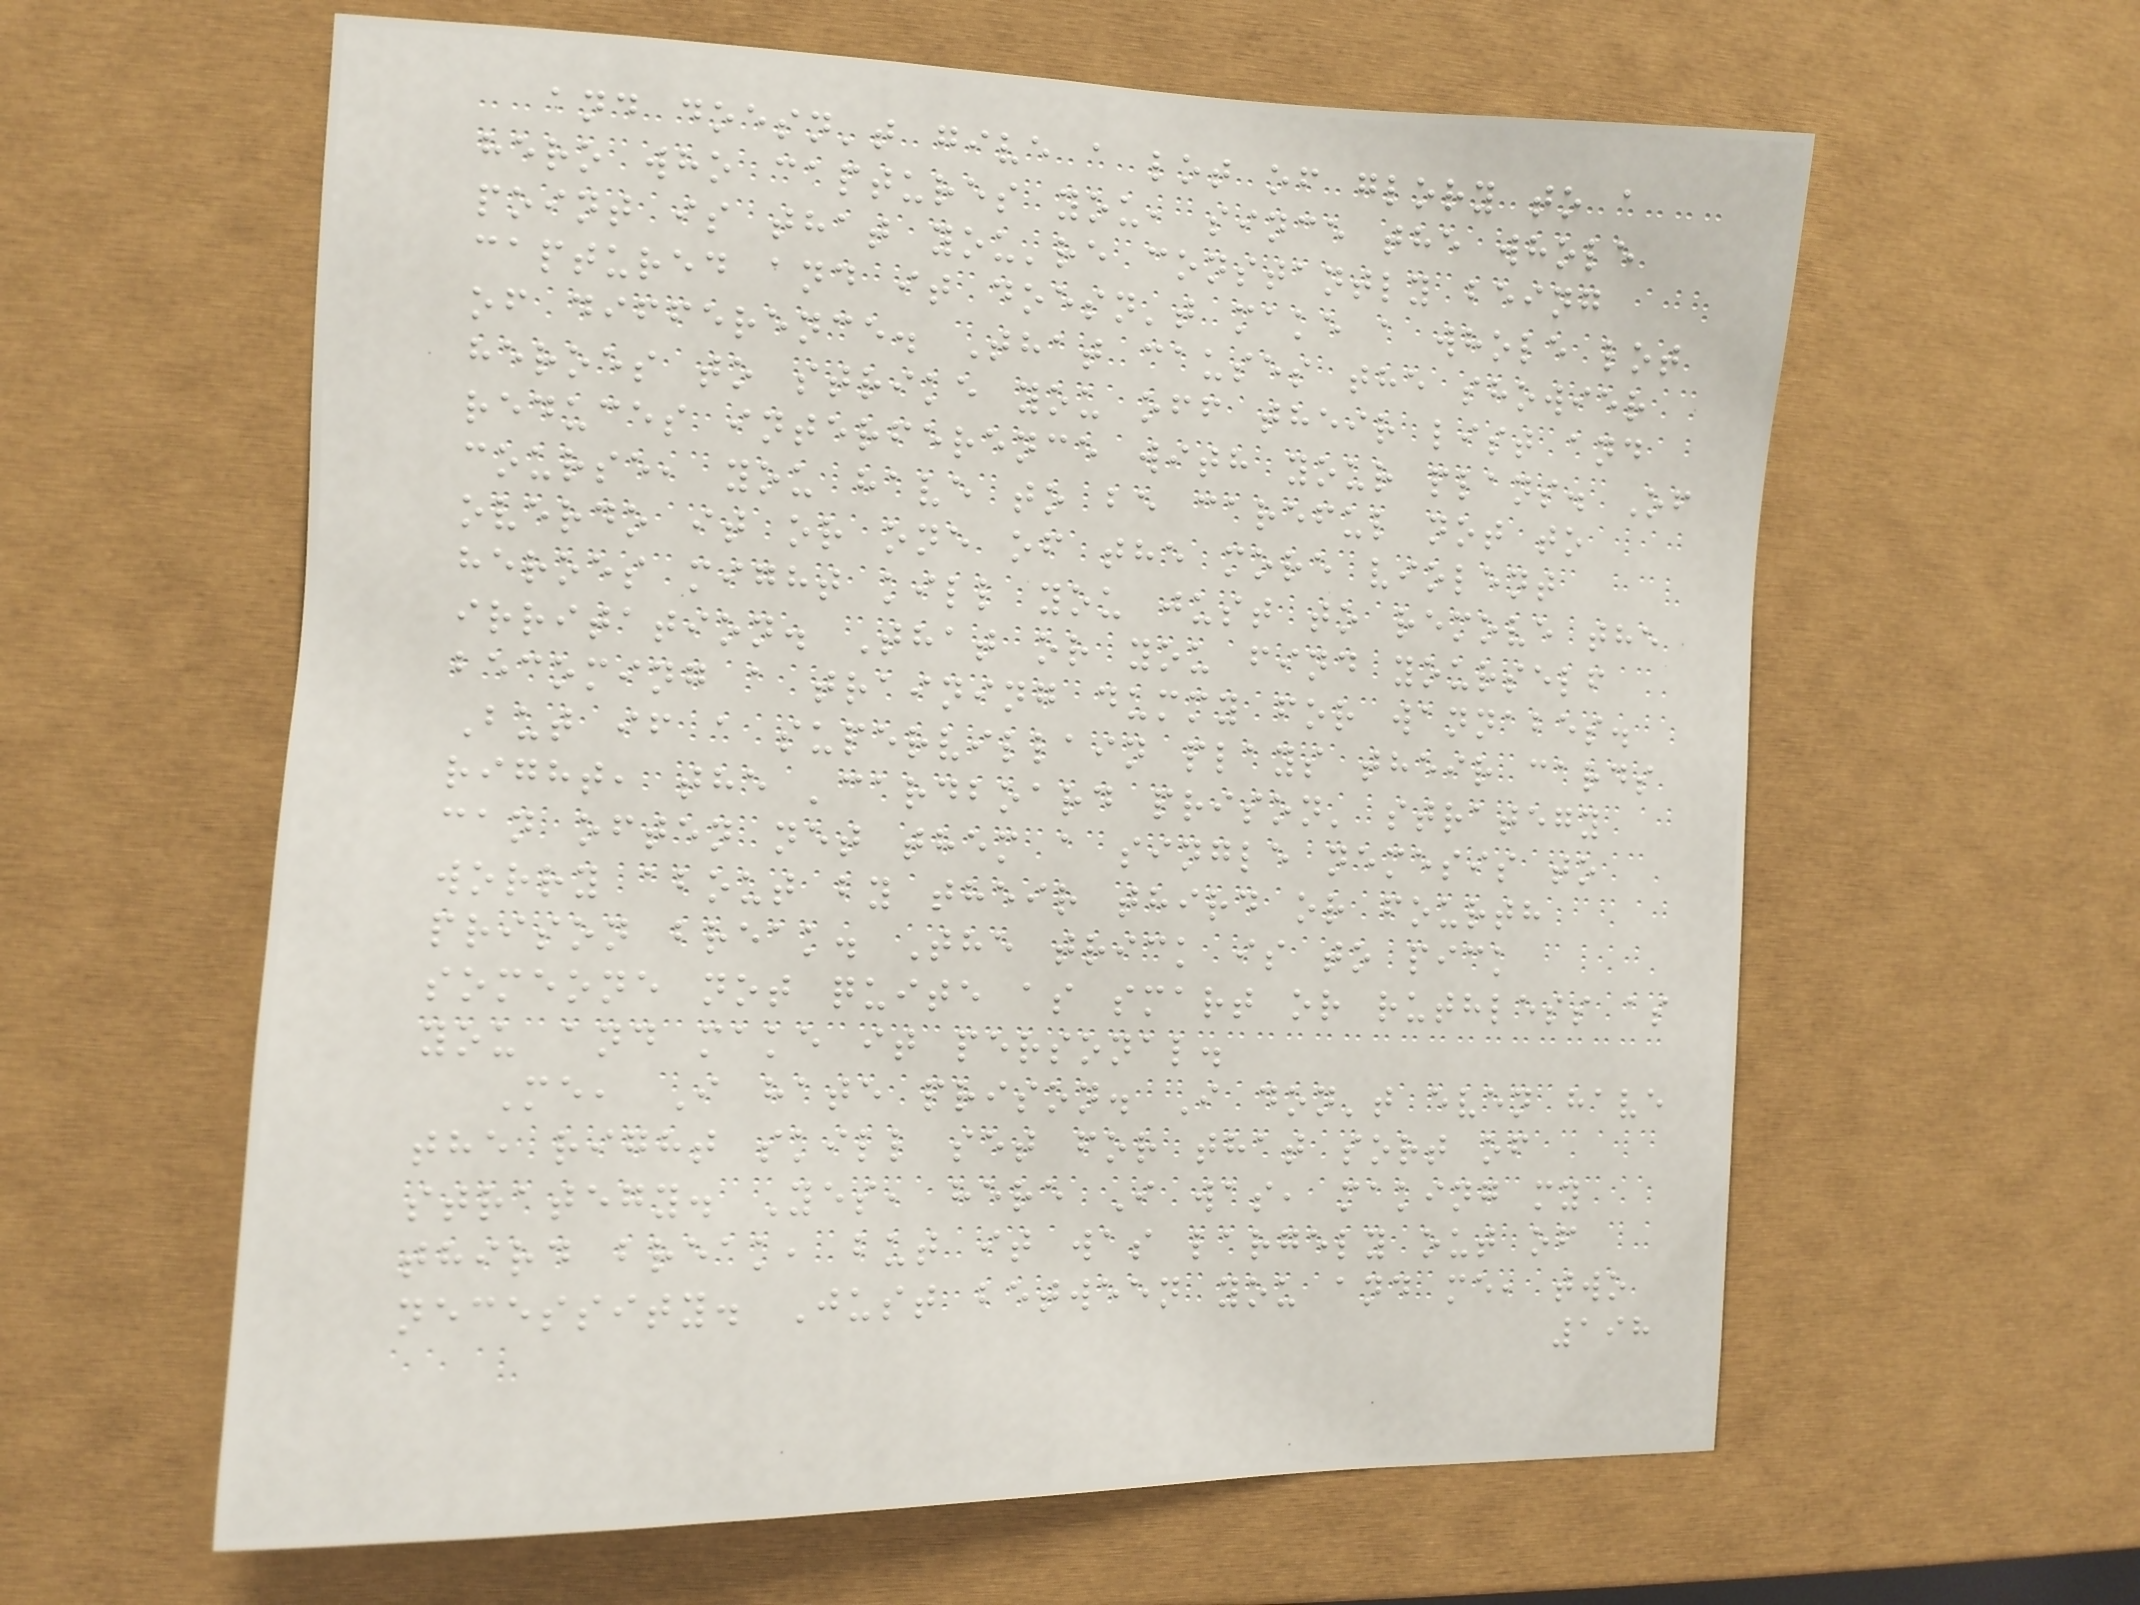and doesn't give a lot of glory to a
hero who captures you, since the whole
point is that you're constantly being
captured and it doesn't make a whole lot
of difference. That causes the showier
heroes to strike you off their list and
reduces interference with your plans. Of
course, you have to be careful not to
overdo it or one of the more violent
heroes might kill you just to remove the
irritation. That or you find yourself
becoming a training dummy for wannabes.
But if a supervillain plays their cards
right, the 'cardboard prison' strategy
can often net them a single nemesis to
worry about by their third or fourth
prison break. The trick is to pick
someone not quite as smart or ruthless as
you and make it personal.
Me, I hate prison. I don't even have
the right skill set for that sort of
strategy. Yes, here I was, making my
third break, but it was largely out of
necessity. Just between you and me, two
198
